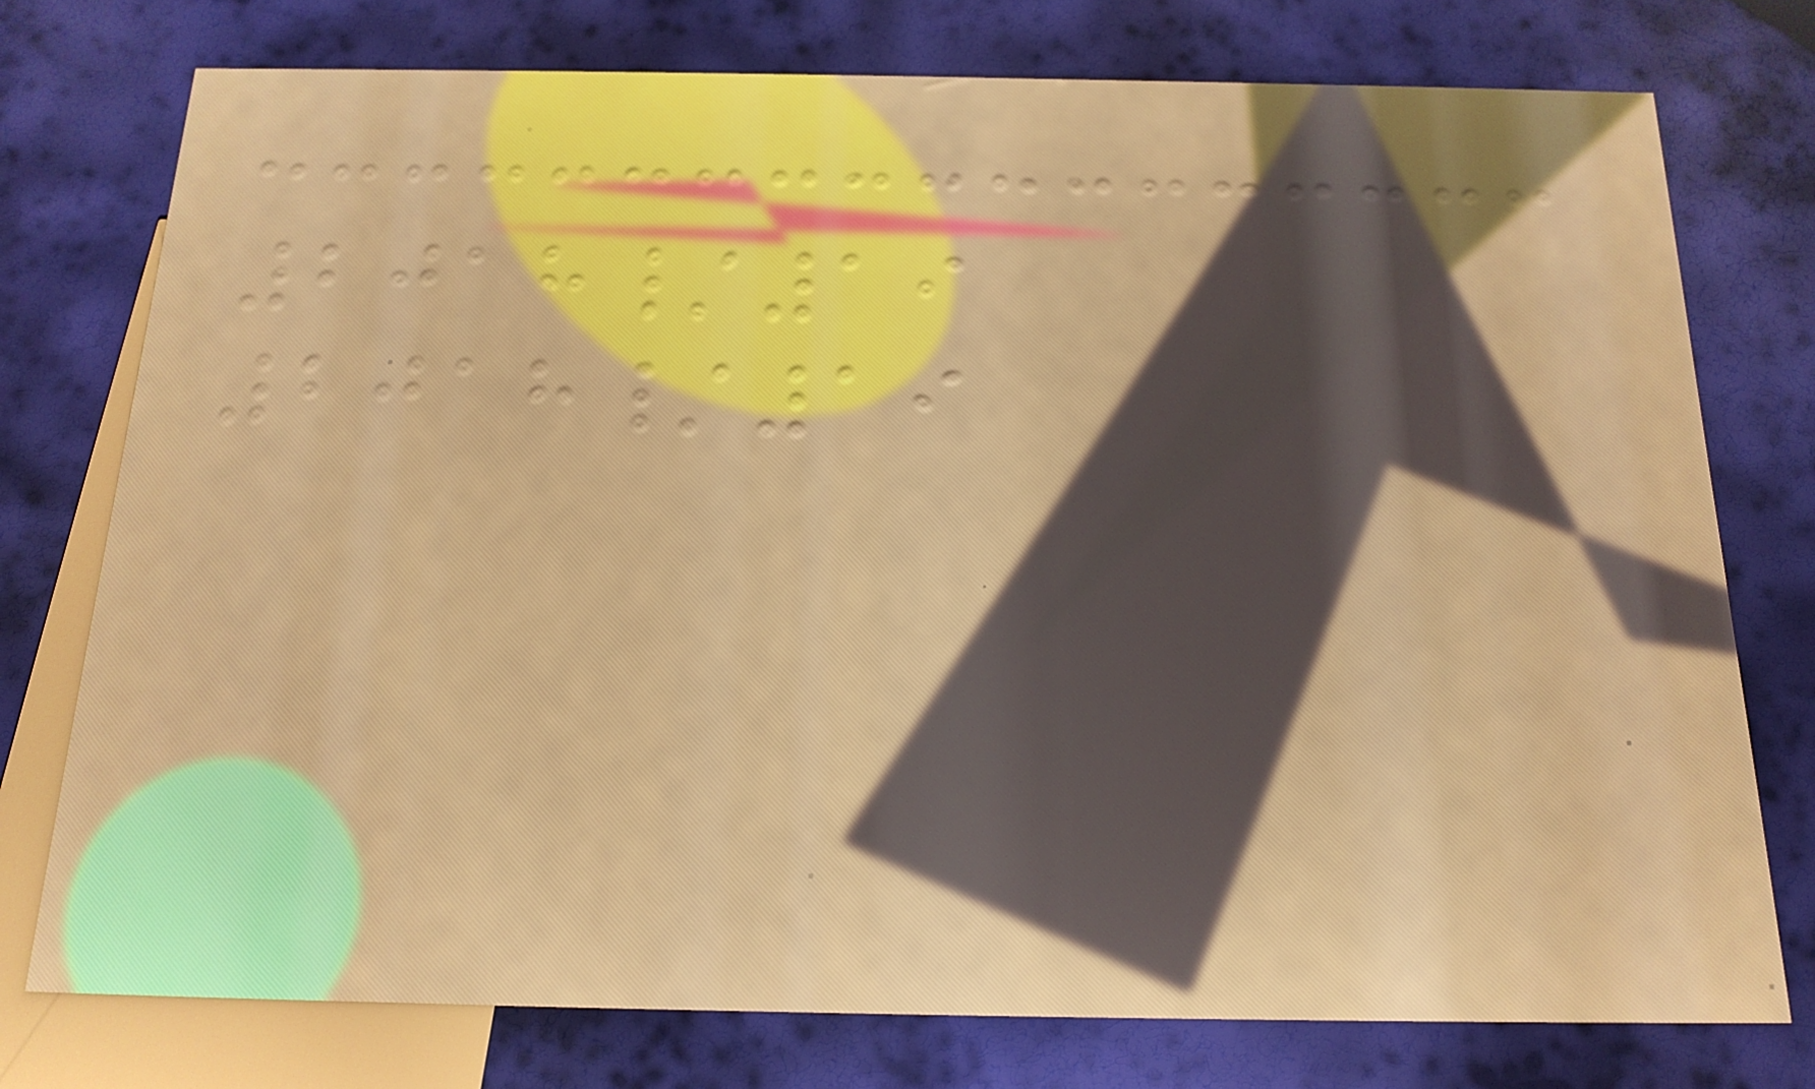2018/19
2018/19
